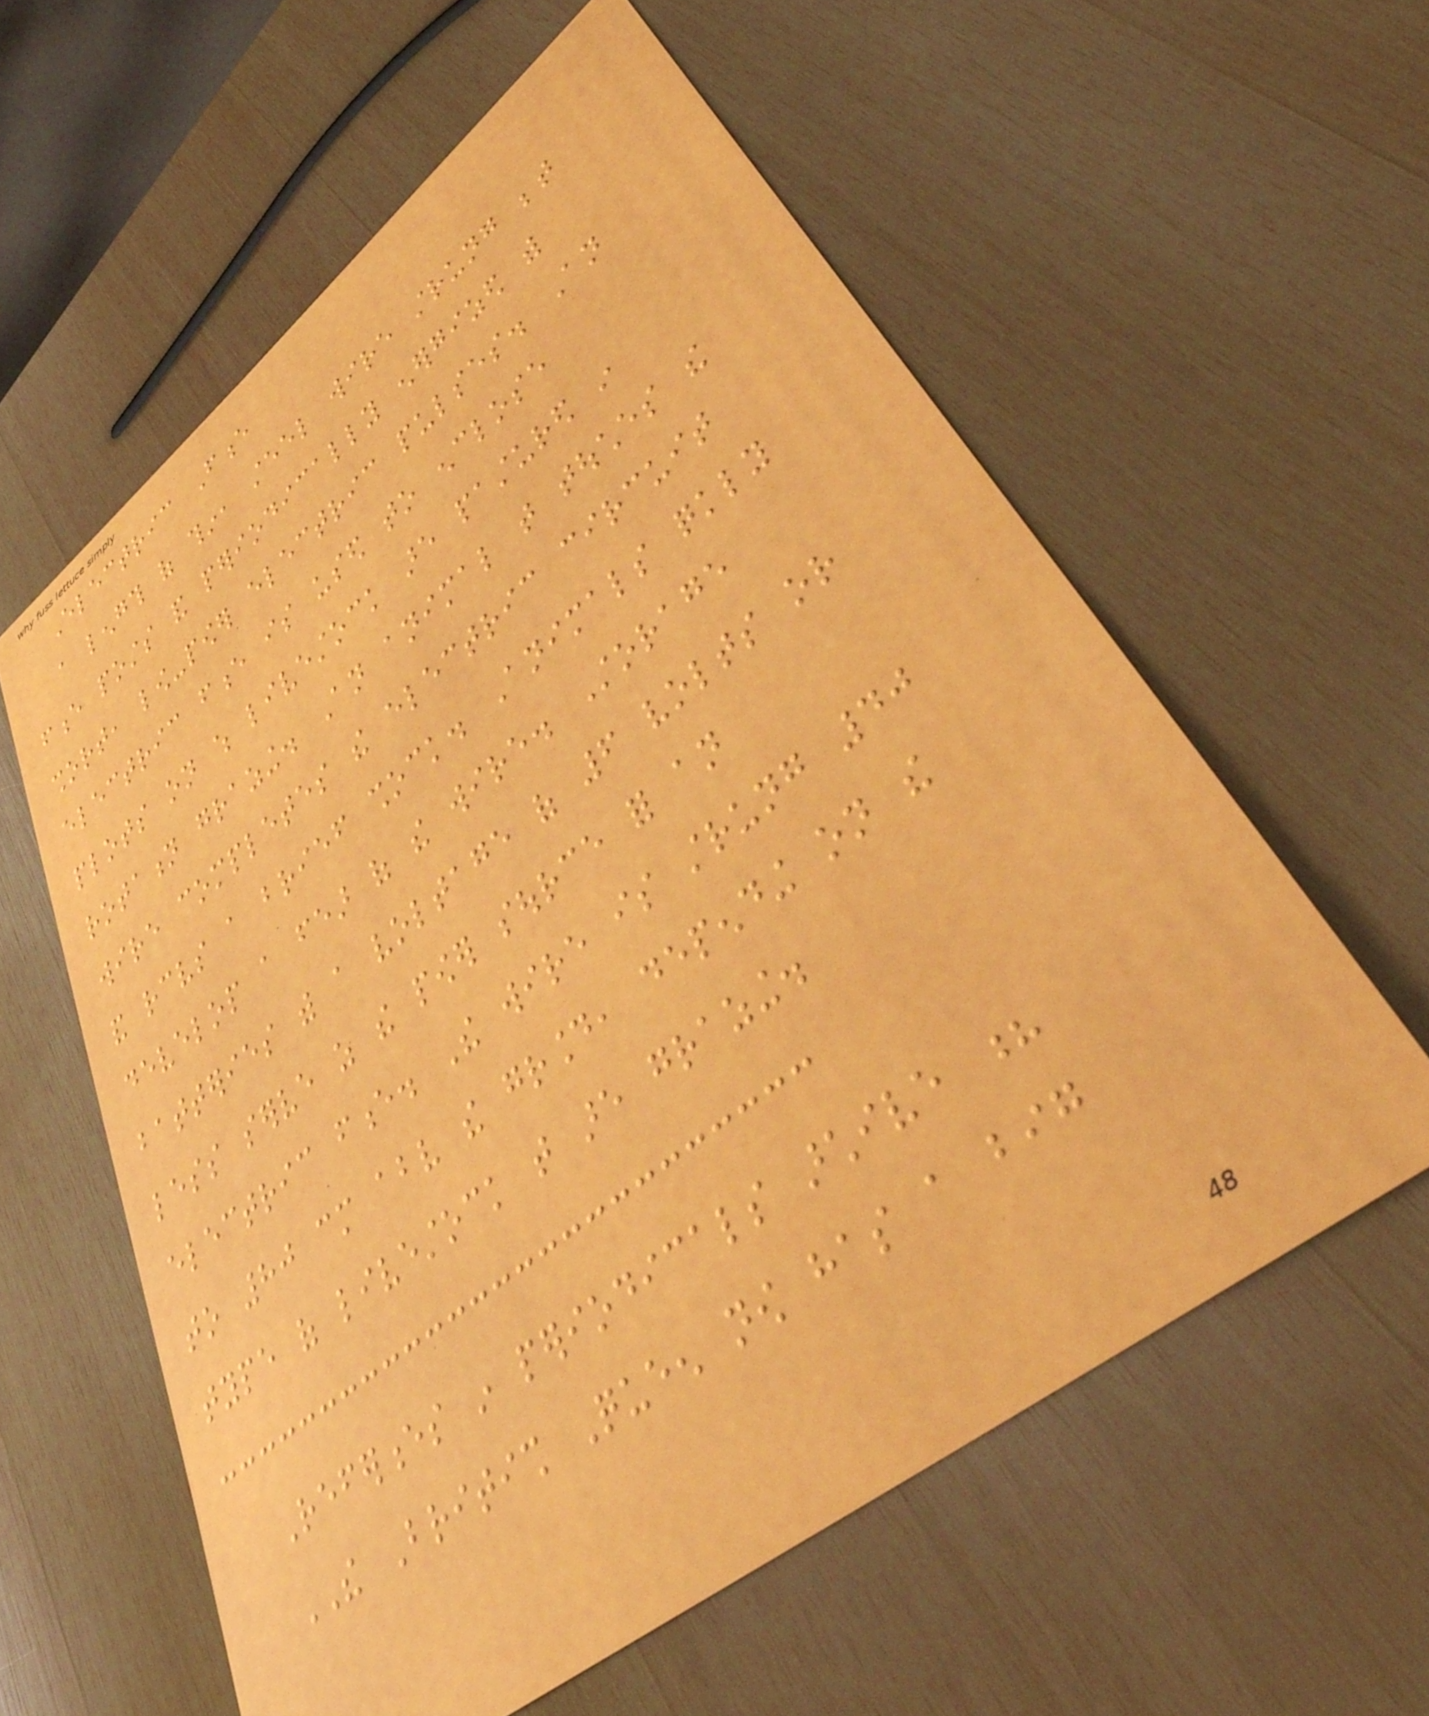Electric Fence
a length of thin, steel wire strung between
fence posts and periodically energized with
short, low-power electric pulses. An
electric fence is used to enclose
plots on which livestock are pastured in
rotation grazing. An animal that touches the
wire completes the electric circuit
and receives a brief shock. Animals quickly
develop a fear of the wire. Storage
batteries with a voltage of 6 volts or
less serve as the power source for an
electric fence. The wire is strung 40
to 80 cm above the ground, depending on the
type of livestock that are grazing.
References in periodicals archive ?
THE British Queen now has a big
